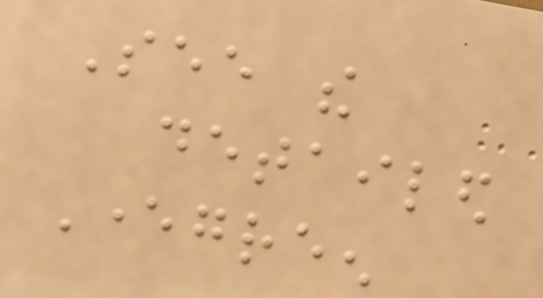See the
detailed
Evergreen
